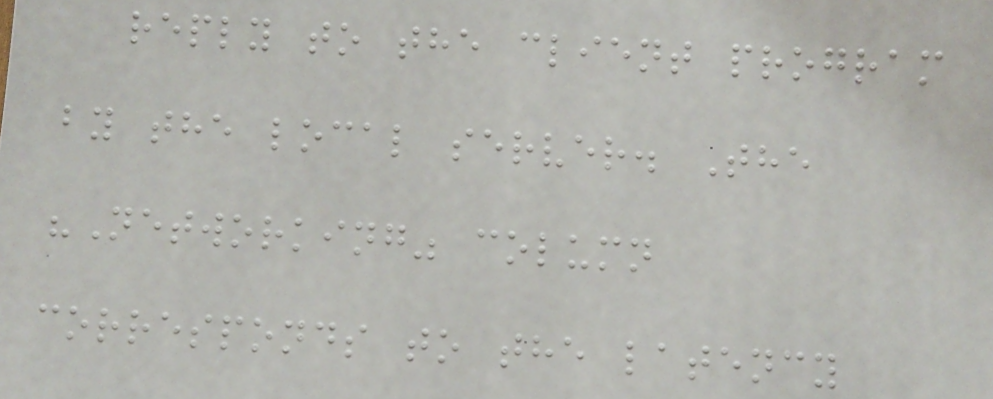reply to the client program
by the local server. The
"Networking" column
corresponds to the latency
